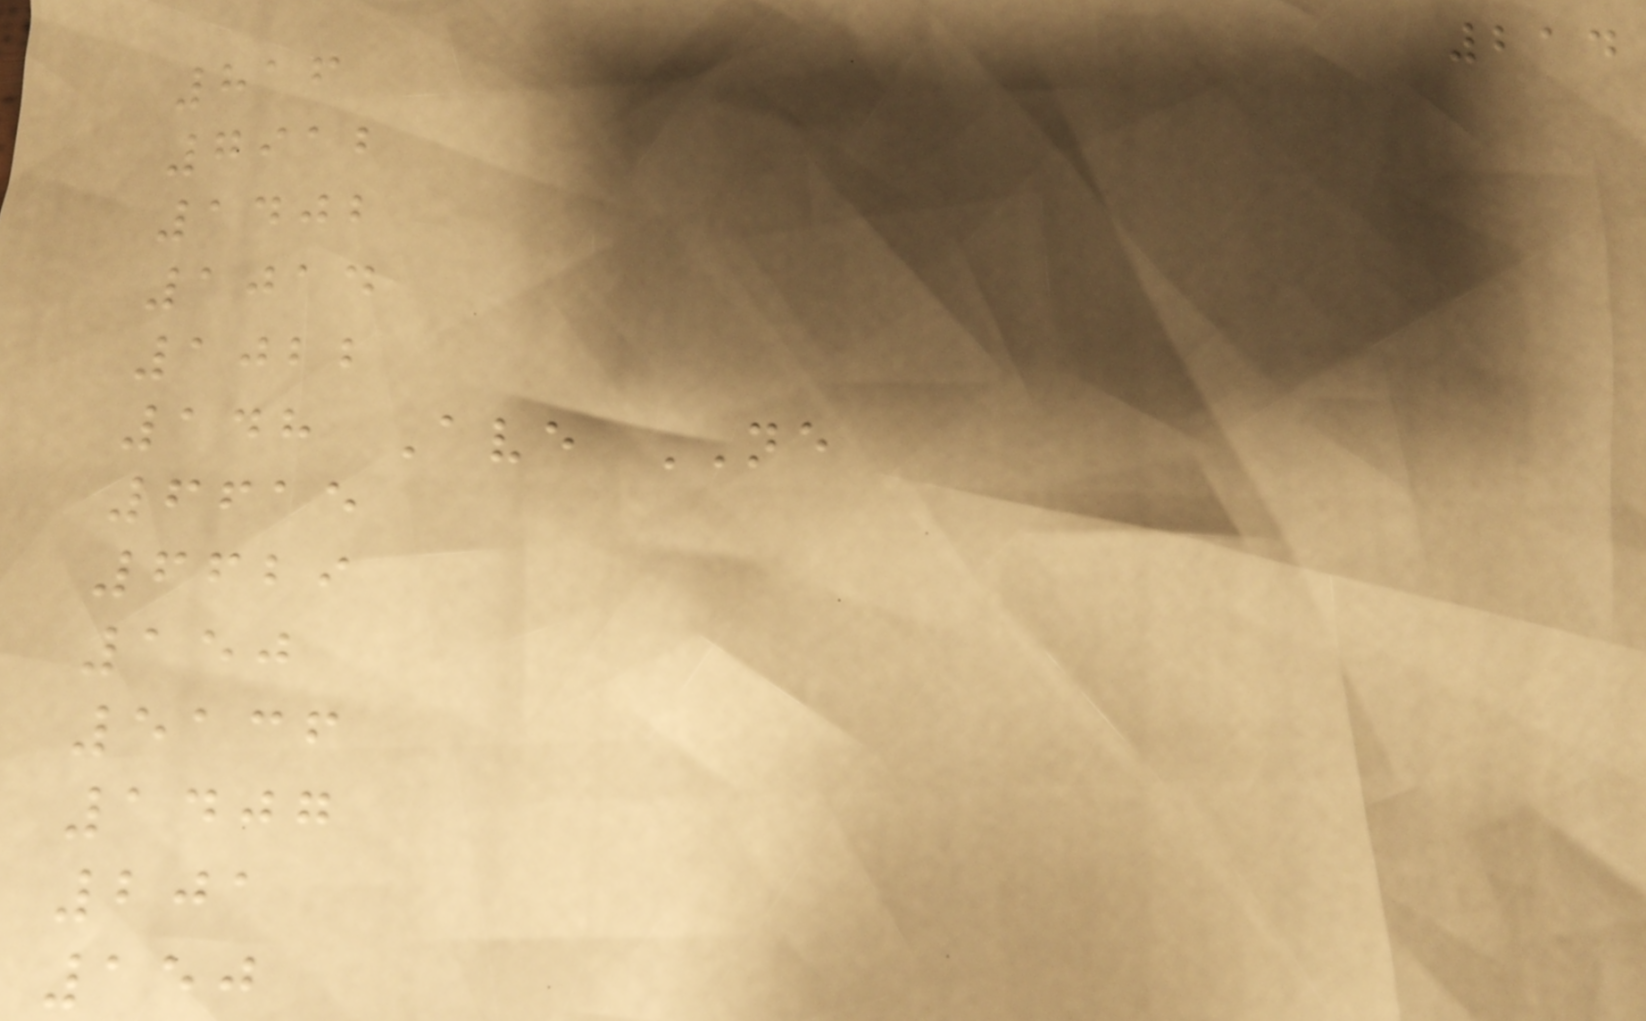214
816
7912
1402
1014
1022
148 Ave NE
6615
6629
150
5136
1407
201
150
